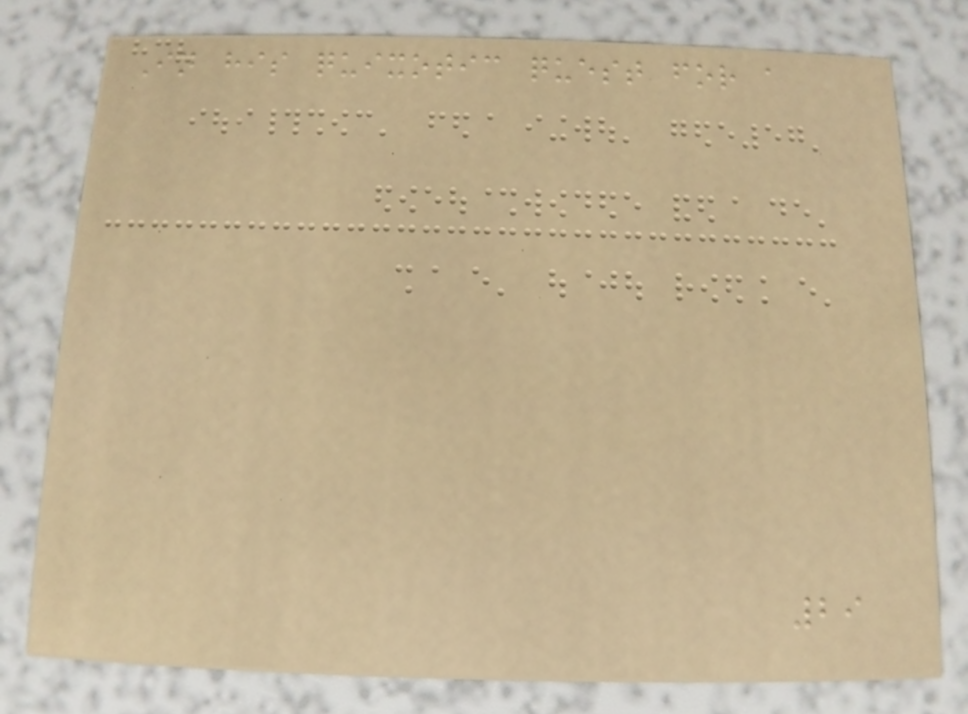In his quixotic quest for a
29
